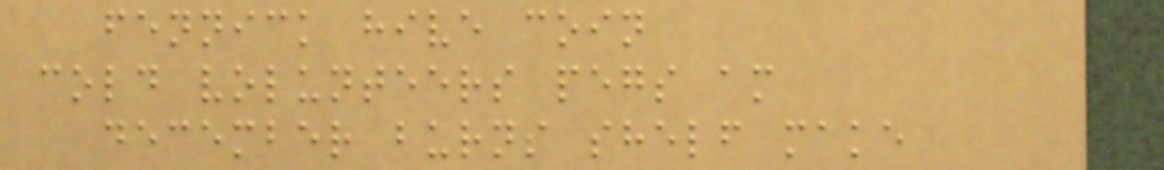fennick hive coin
cold volunteers pegs am
december burns shelf make
